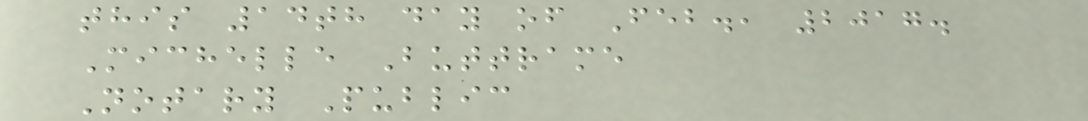this 14th day of Feb., 2017.
Michelle Buttrame
Notary Public
